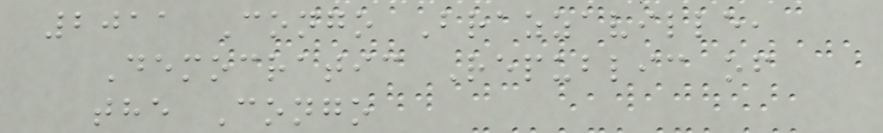2011 Congo Brazzaville,
Democratic Republic of
the Congo
